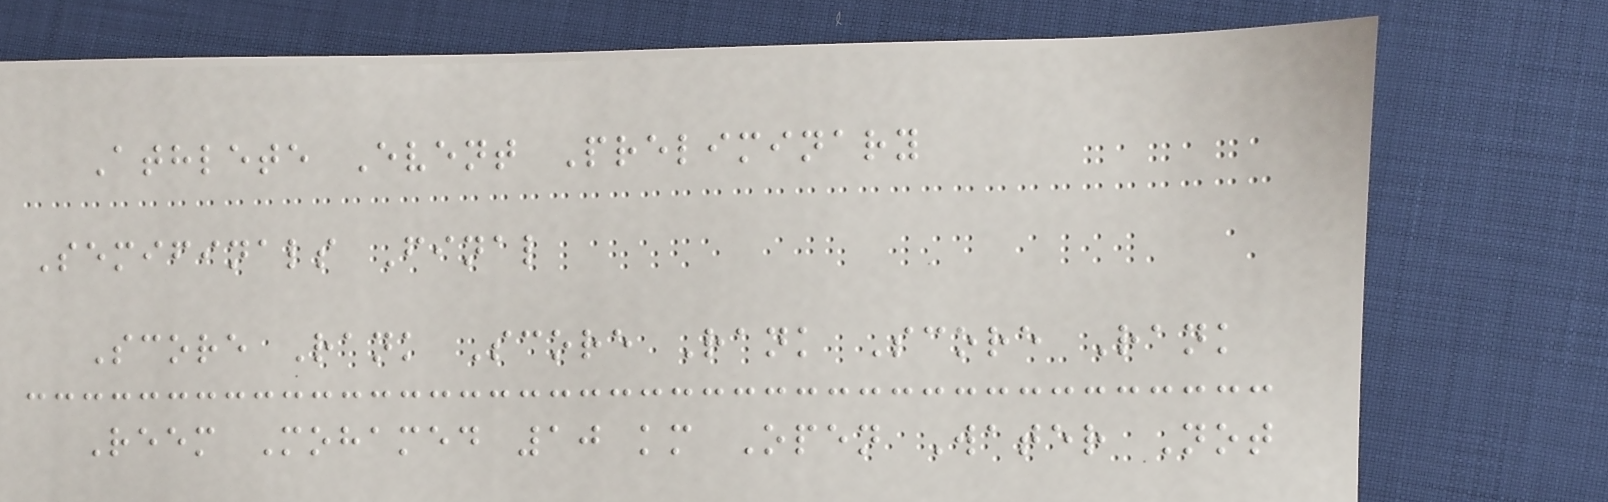Athlete Event Preliminary
Semifinals Final
Score Rank Score Rank Score Rank
Reem Mohamed 10 km Open Water Not
